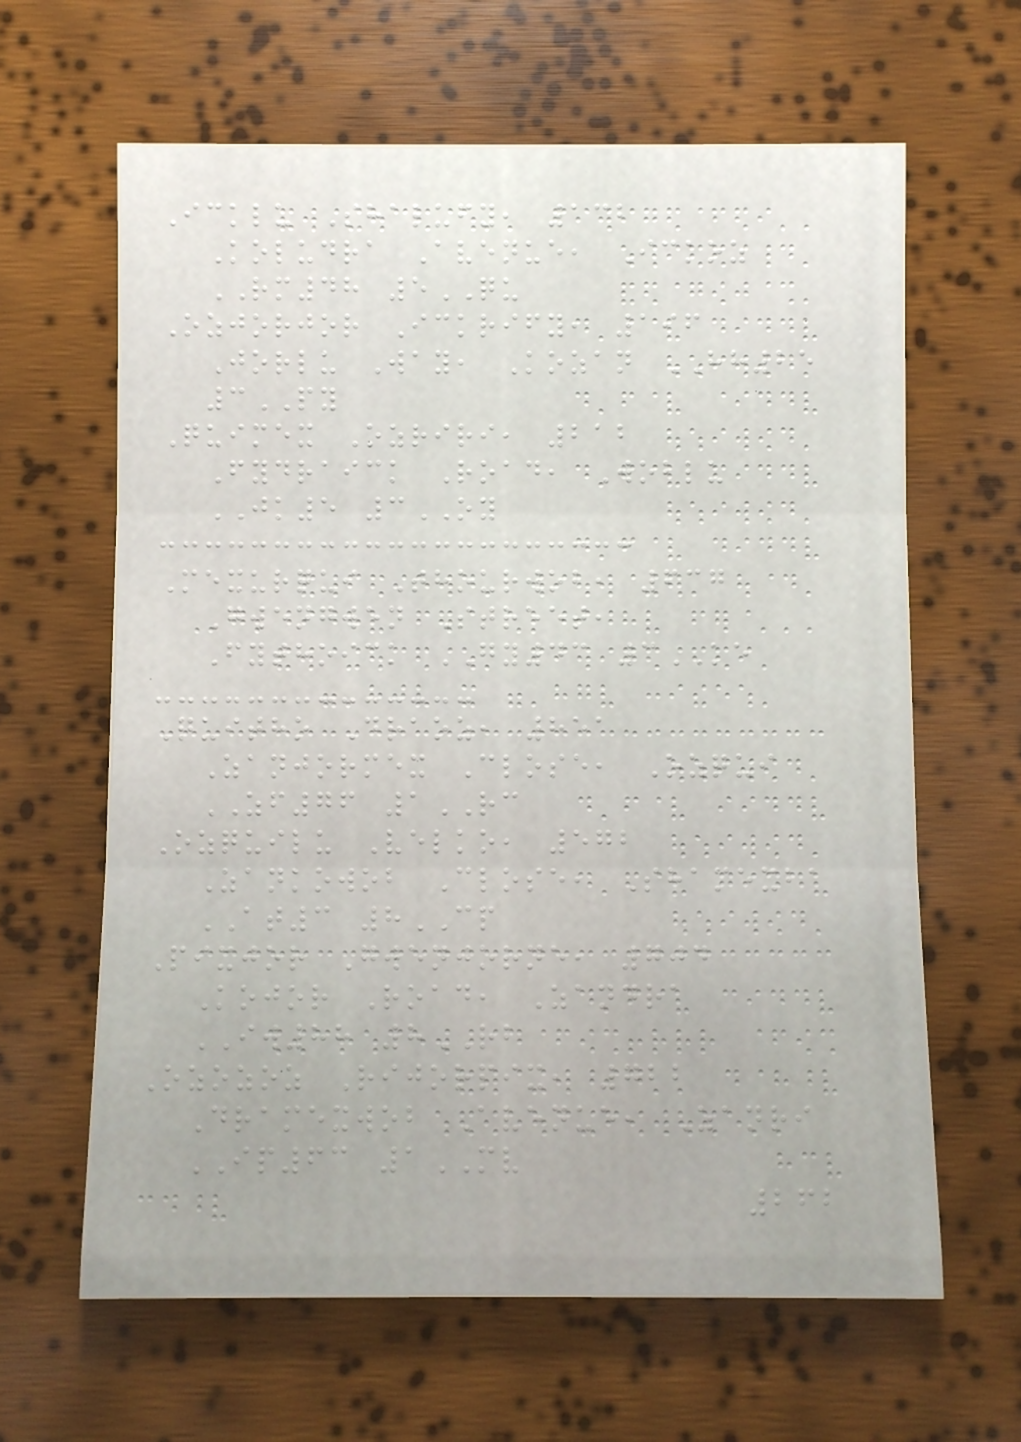Icklu Shalufy, 132
Koludra Avenue, Ickoz
RM48 5QU
Ozjorjor Ickrify, 196
Jorlu Way, Kozan HH25
3PY
Quimex Ozriri, 212
Fydraick Road, Woblu
JK5 3OY
Mexurqui Thourwob, 637
Gwengwen Street,
Fythoick GY43 3KE
Quitho Draoz, 851
Zanjormex Close, Ozqui
ZF76 1RC
Ozquilu Velko, 572
Zankowob Close, Shamexba
AT3 8CP
Pixjor Gwenjorne, 704
Kojor Road, Zandra
IW88 8RB
Ozozoz Rijorpix, 722
Dramexwob Avenue, Zanri
IP63 1MV
262
